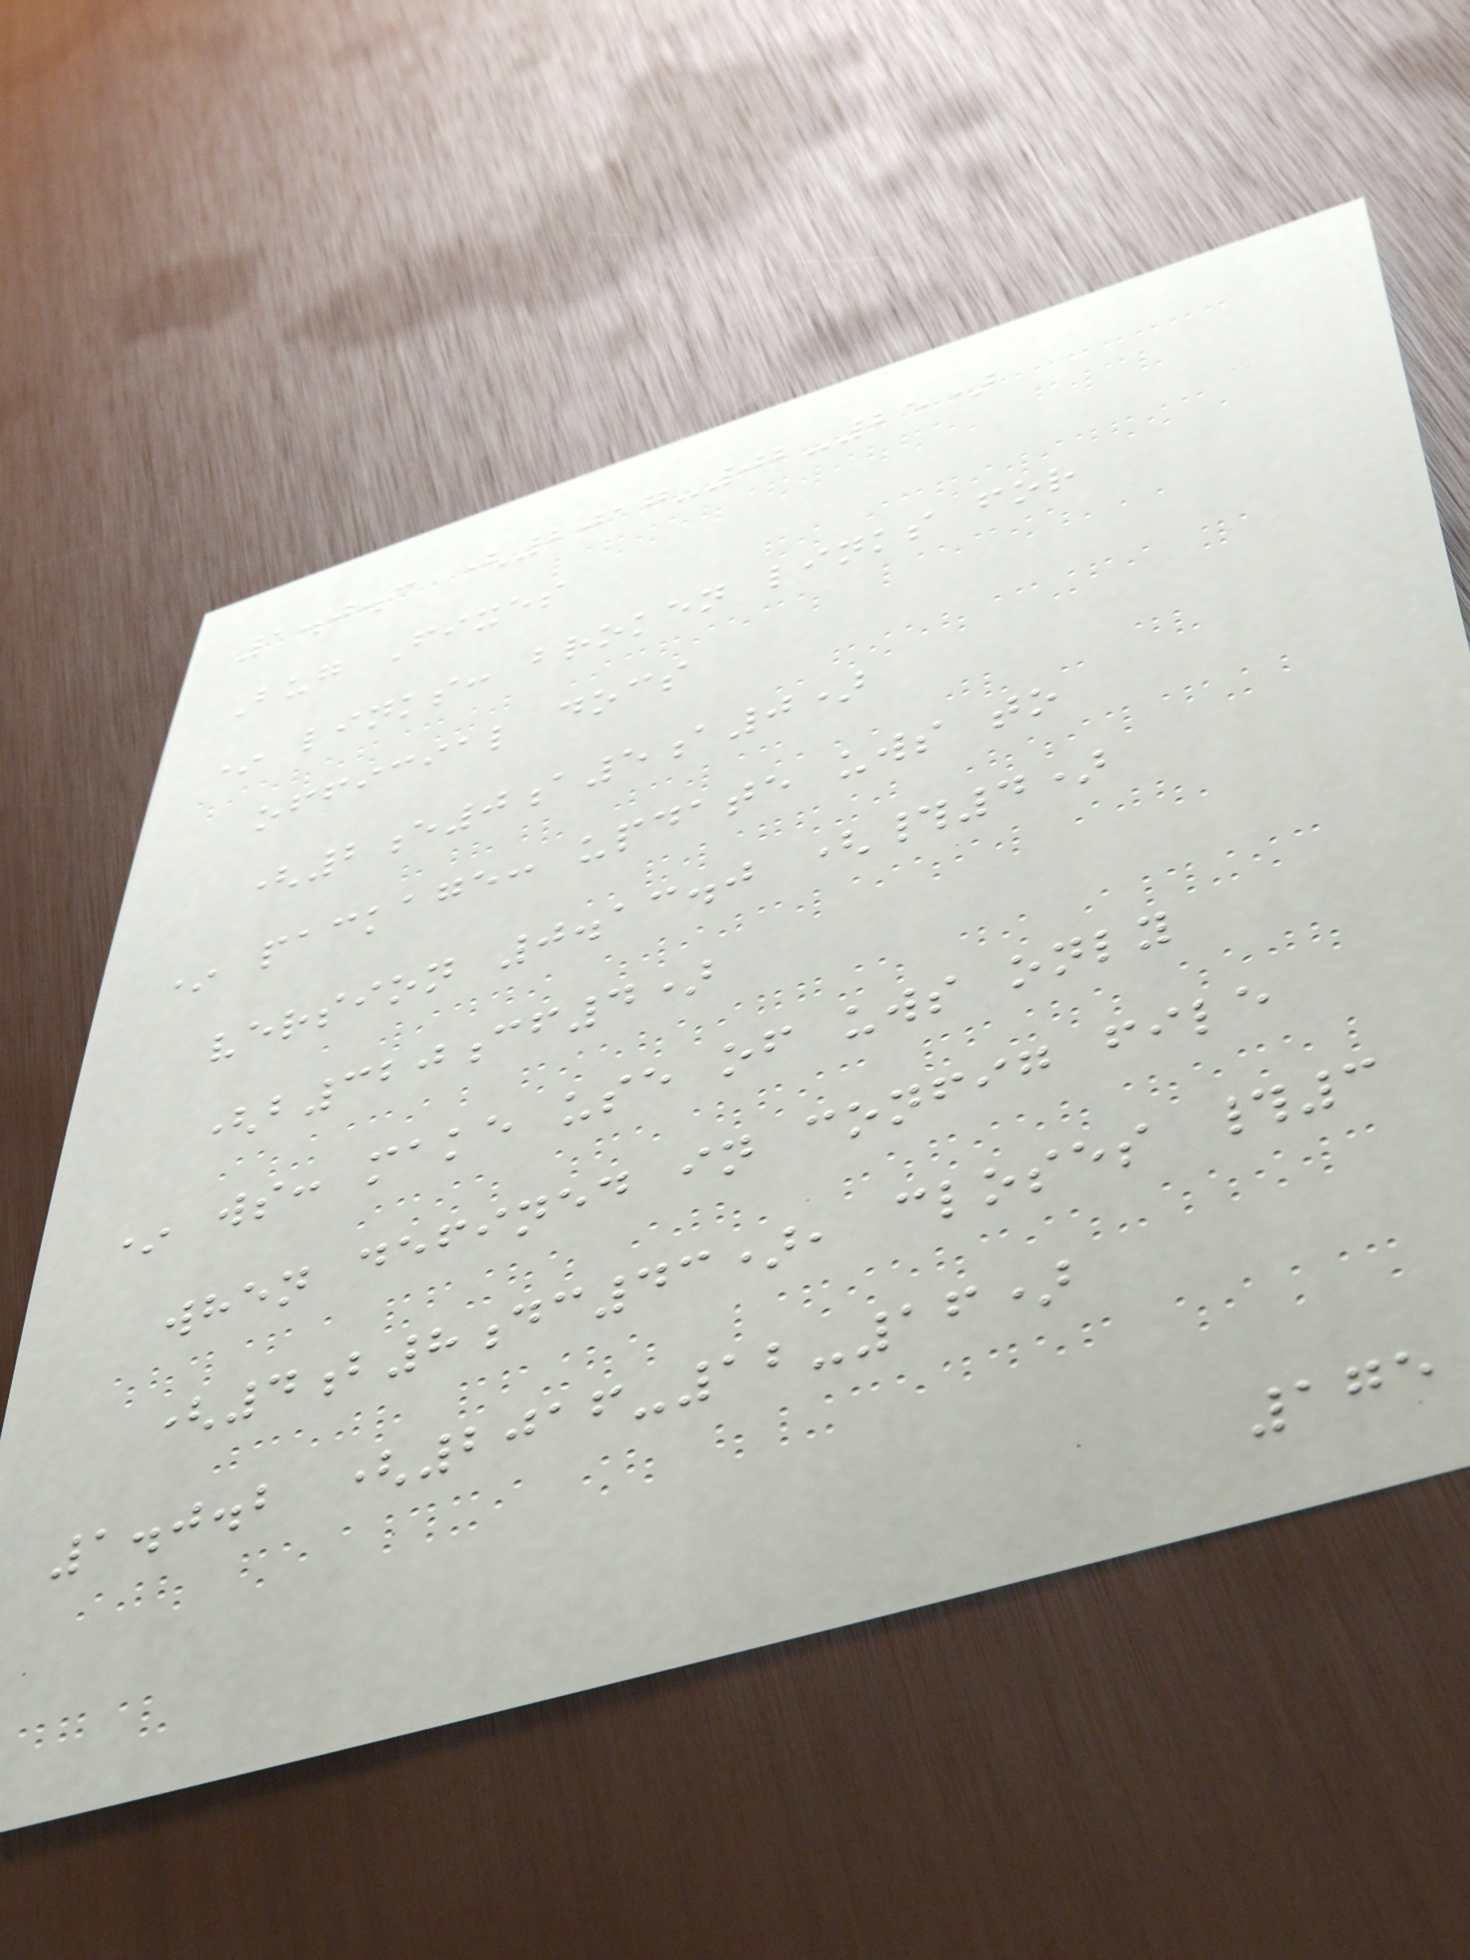1.0.3 (2017-02-25)
Bug Fixes
* links: broken links for
official docs
(2e0a5a0)
* package: update uws to
version 0.13.0 (#4)
(b320cf4)
* ws: make use of uws only
when defined in config file
(4b8dc43), closes #3
1.0.2 (2016-12-16)
175
